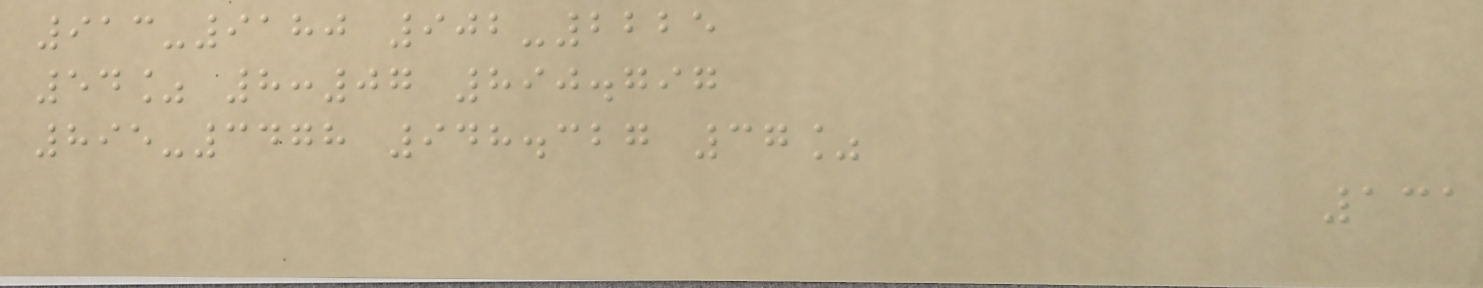913-9180 902-2225
54% 8:07 890.797
895-3478 948.327 37%
131
